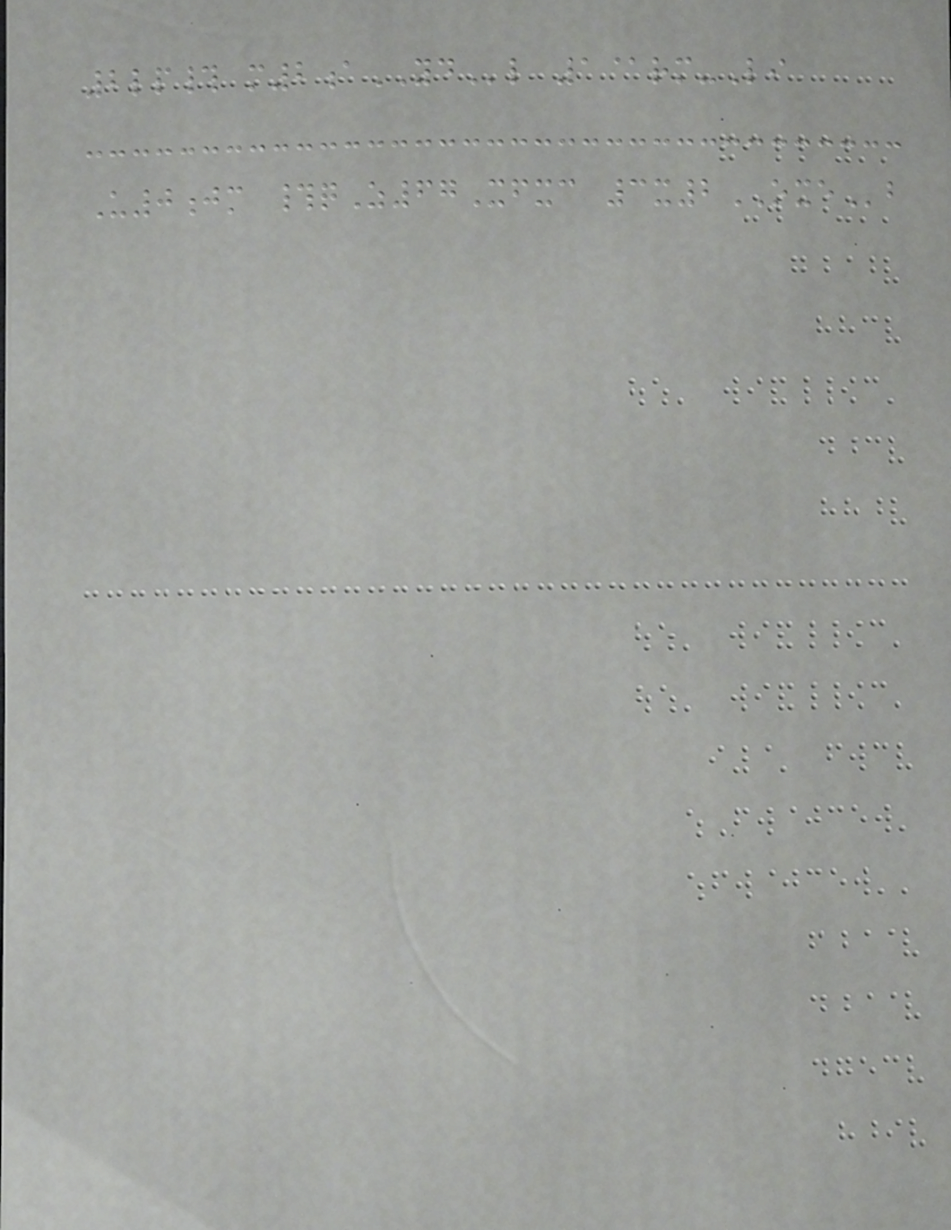2lp# m2aYDl 1@rm-Li
U0jm #qZ67Xfxc 3x2OXEb
